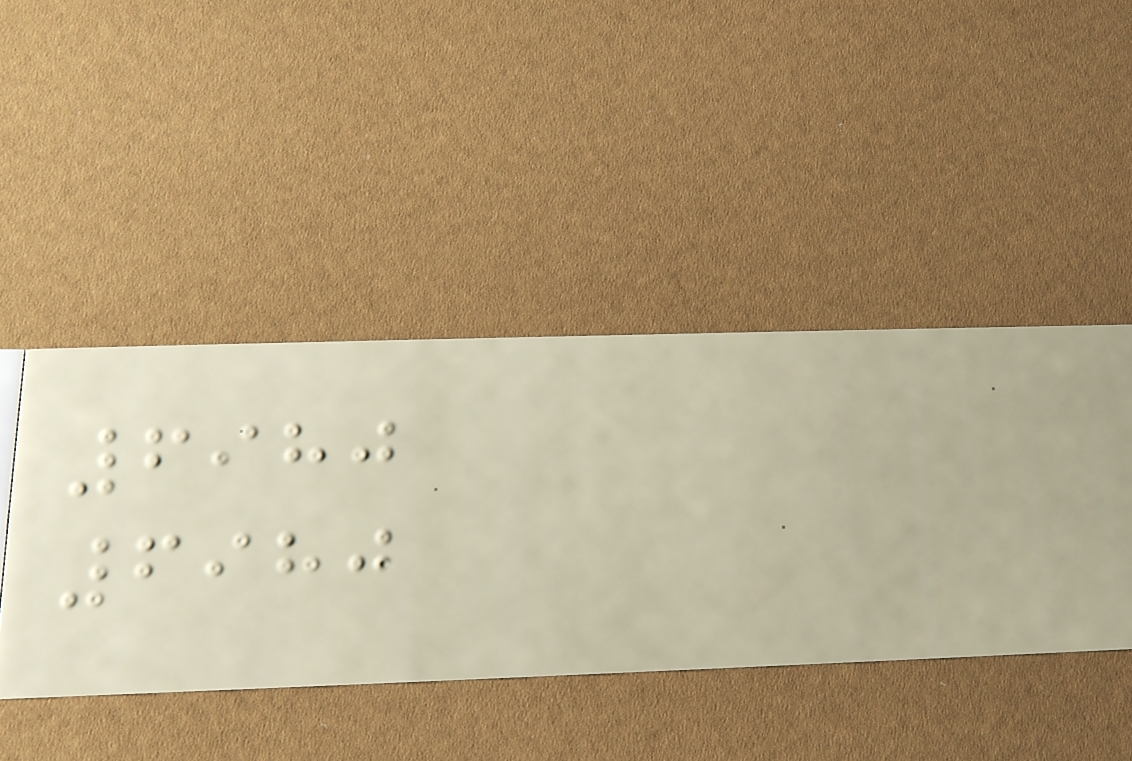6980
6980
